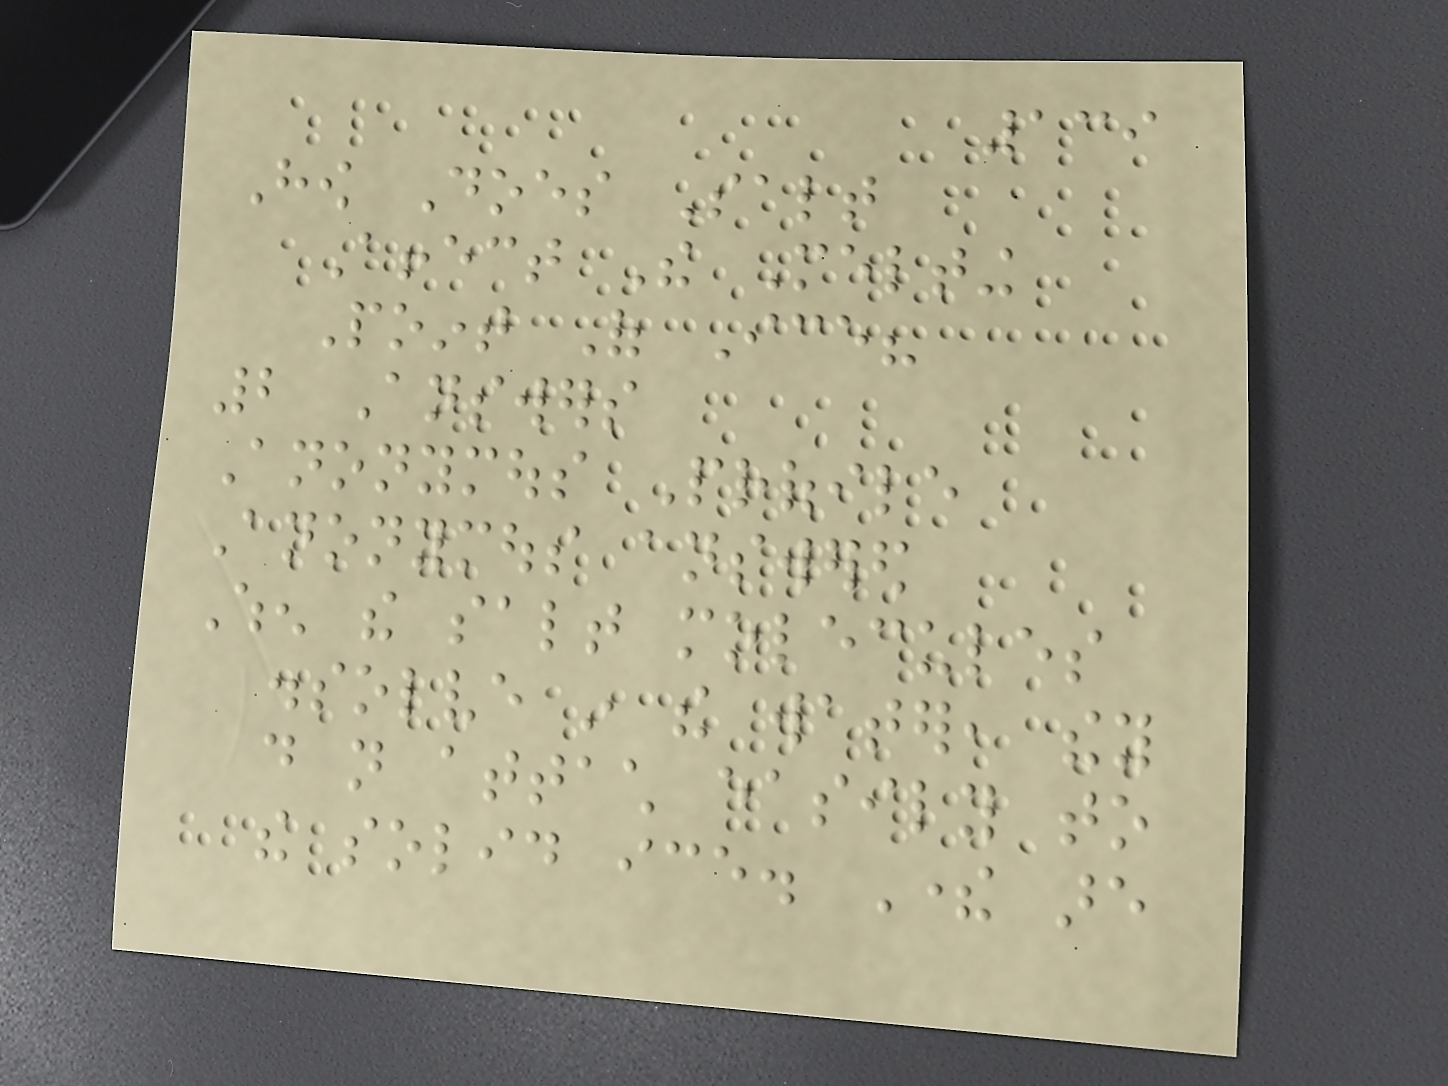139
How Does Salt
Affect The Melting
Point Of Ice?
2 Answers
Anonymous Profile
Anonymous answered
When the salt molecules
dissolve in the water, they
do not attach easily to
the solid ice. There are
